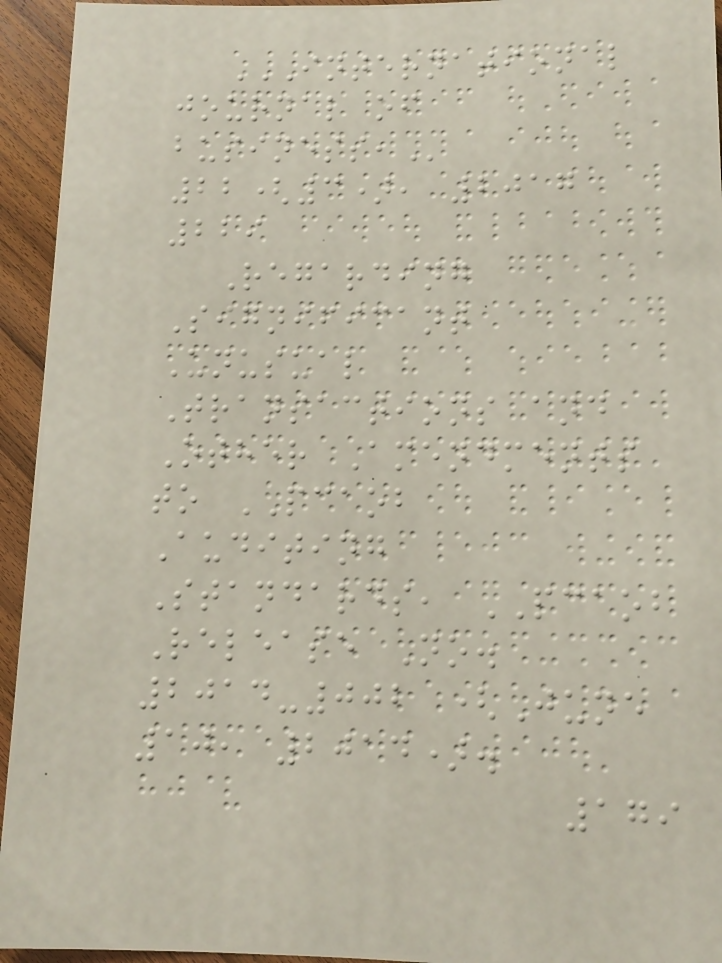INTERNATIONAL
JOURNAL OF
BUSINESS,
22(3), 2017
229
Regarding
Significant
Unusual
Transactions and
Other Amendments
to PCAOB
Auditing
Standards, PCAOB
Release No.
2014-002 (June
10, 2014).
179
